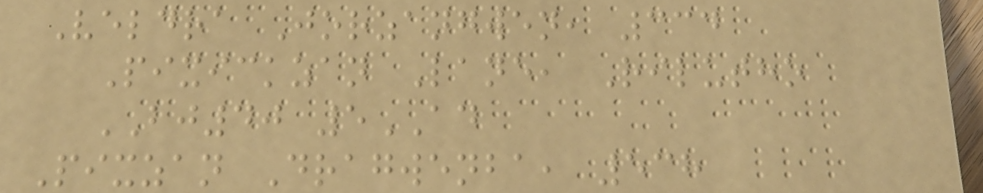Veldra Jorzangwen, 334
Pixickzan Lane, Rilutho
BJ40 5AD
Pixzan Dragwenba, 538
